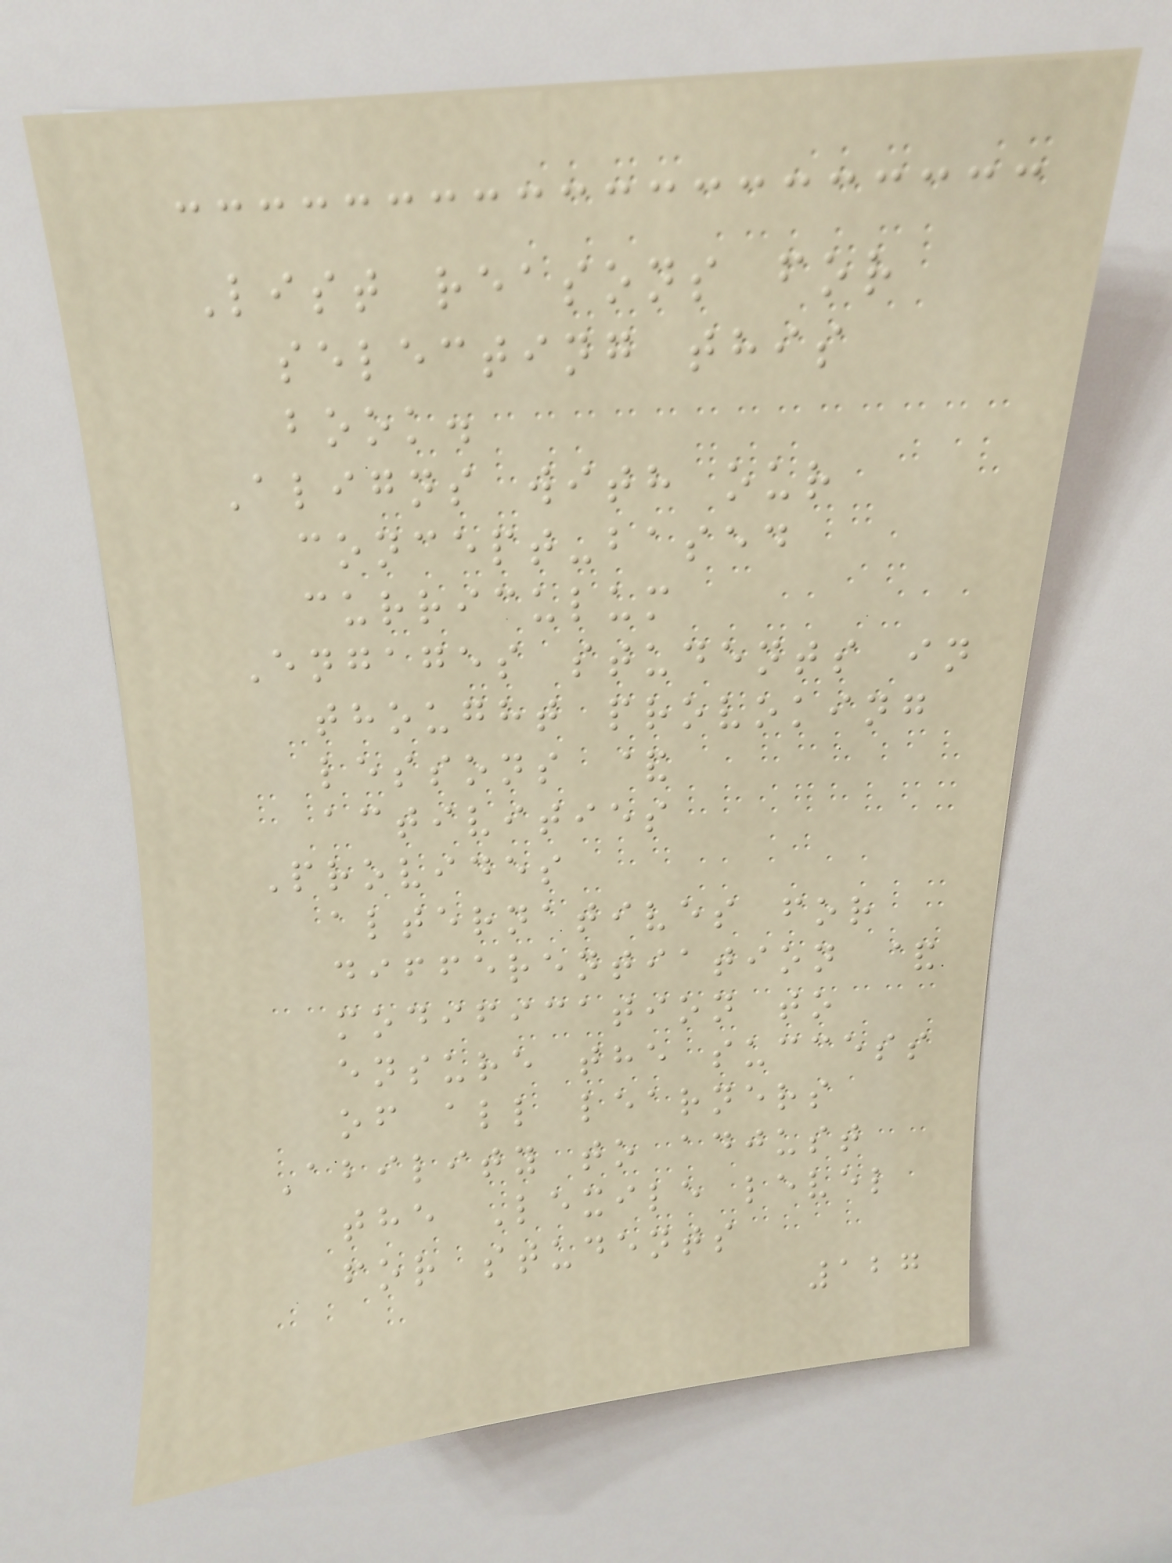List reasons for
selecting this
book.
Aligns with our
concept-based
curriculum
Engages students in
thought provoking
lessons &
activities
Provides
alternatives for
differentiation &
modification to
ensure the success
of all learners
Ability to adjust
the Lexile level
for students
127
